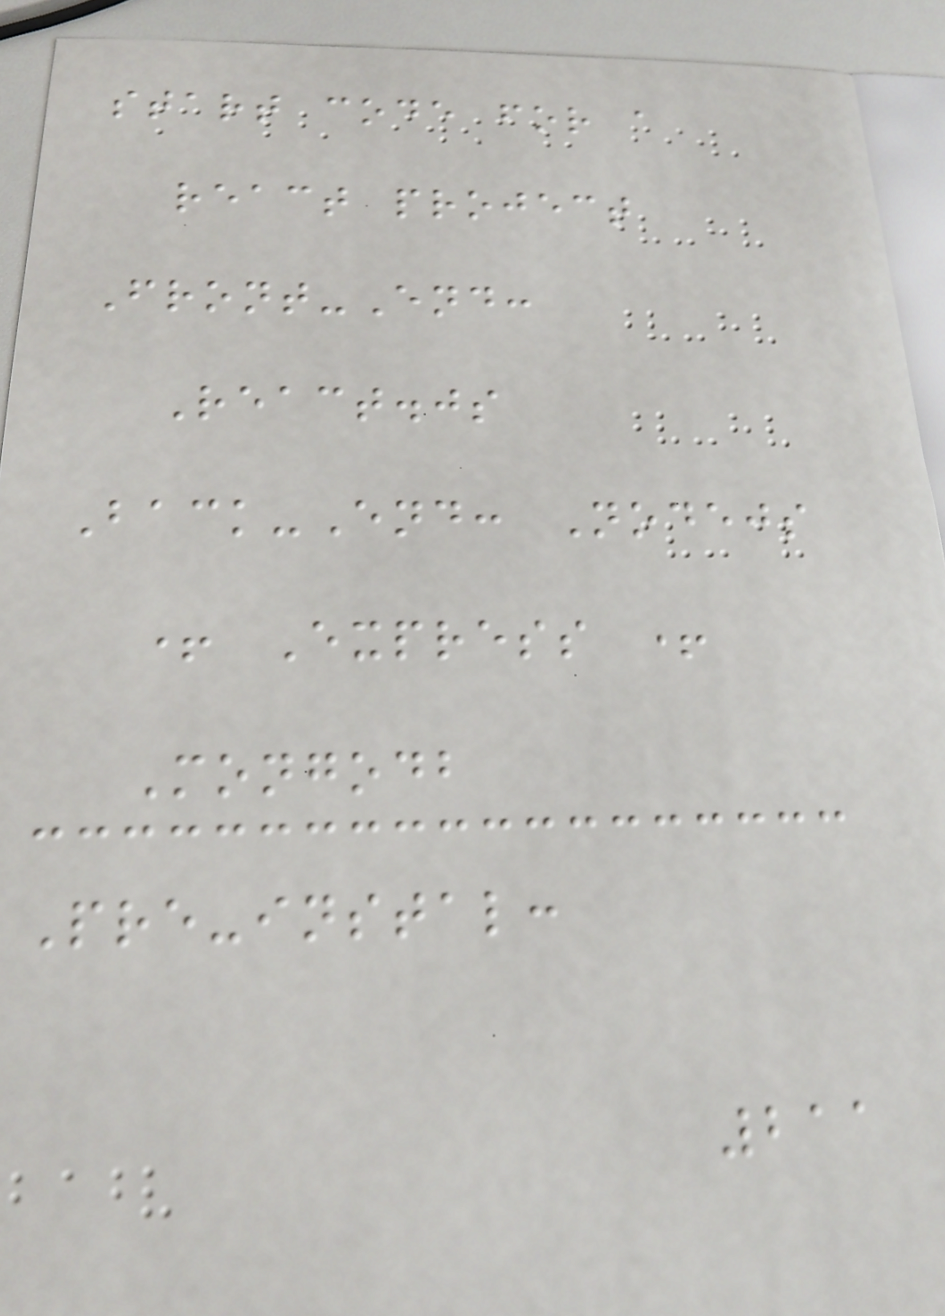start code for a
react project
Front-End:
React.js
Back-End: Nodejs
+ Express +
Mongodb
Pre-instal:
211
